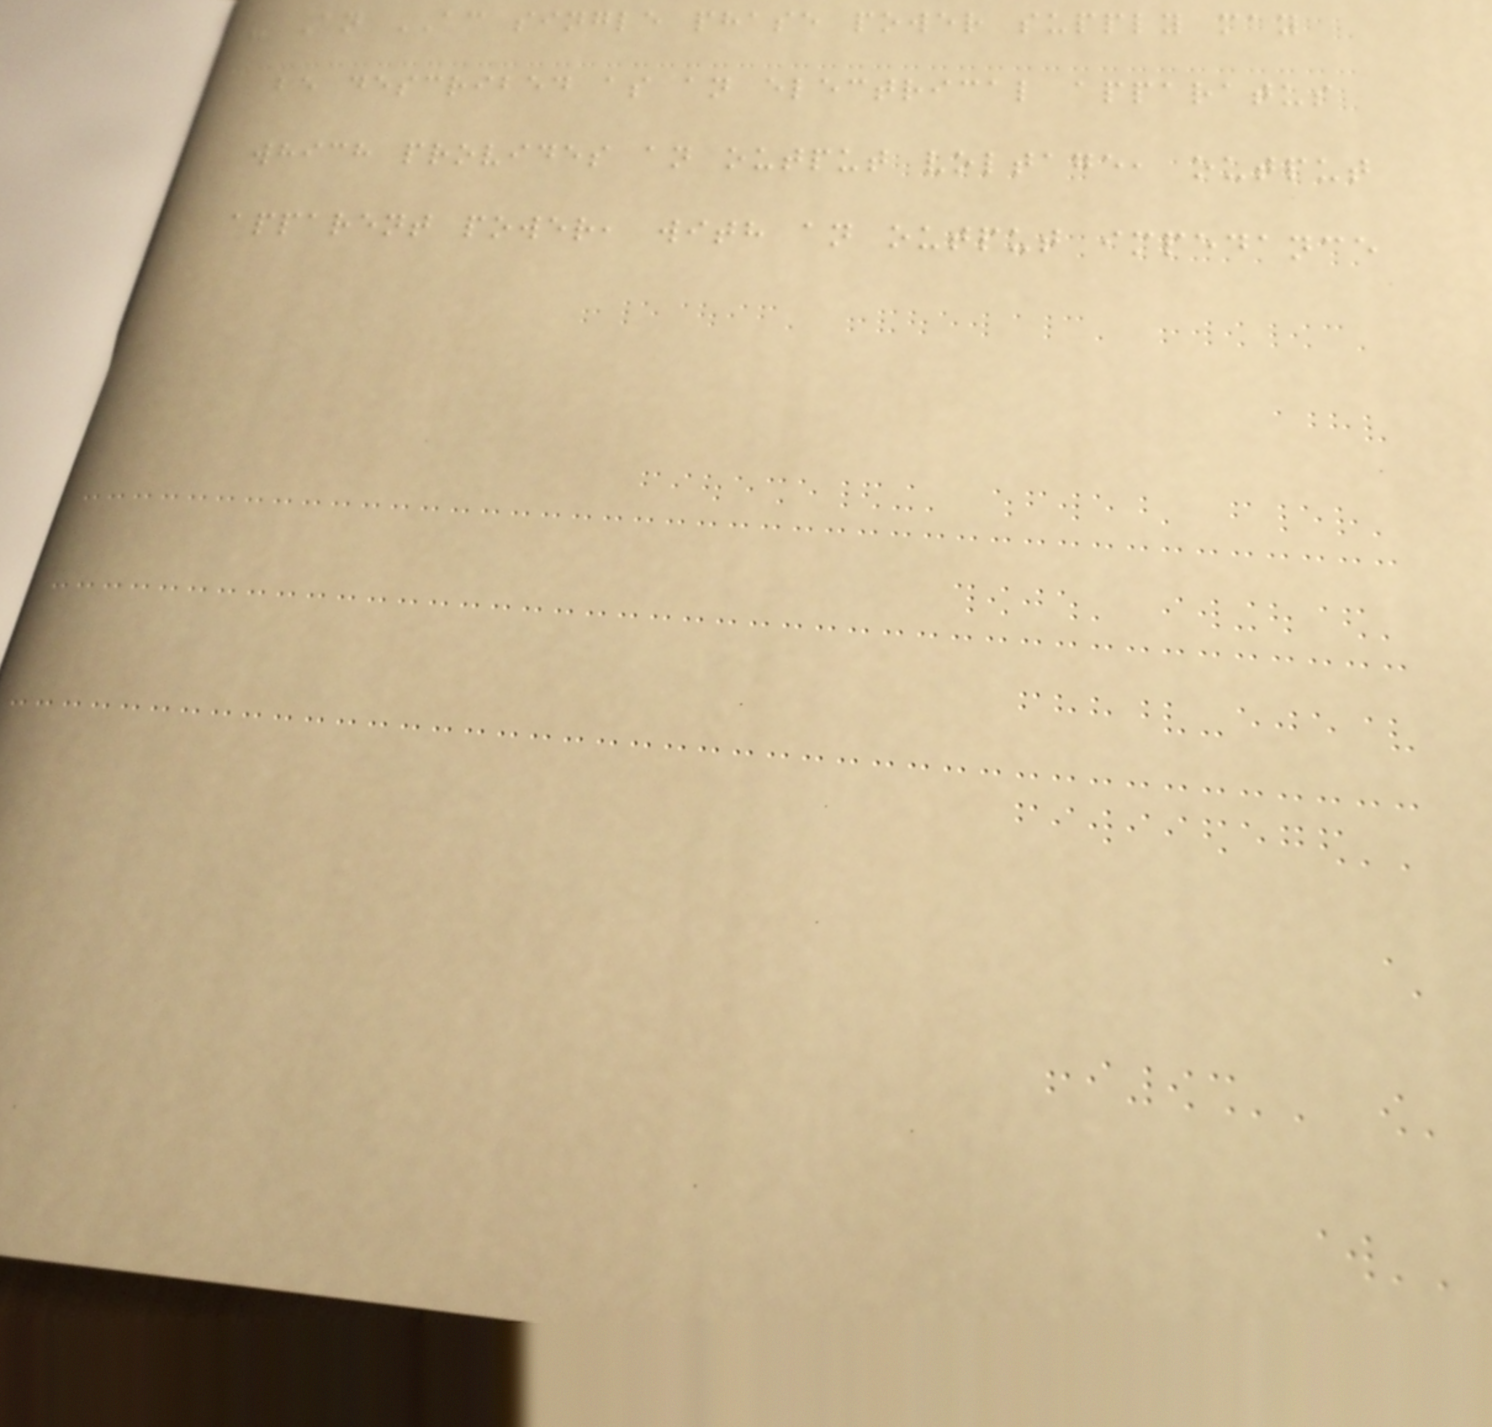- An AC single phase power supply may
be described as an electrical apparatus
which provides an output voltage, output
apparent power, with an output impedance
